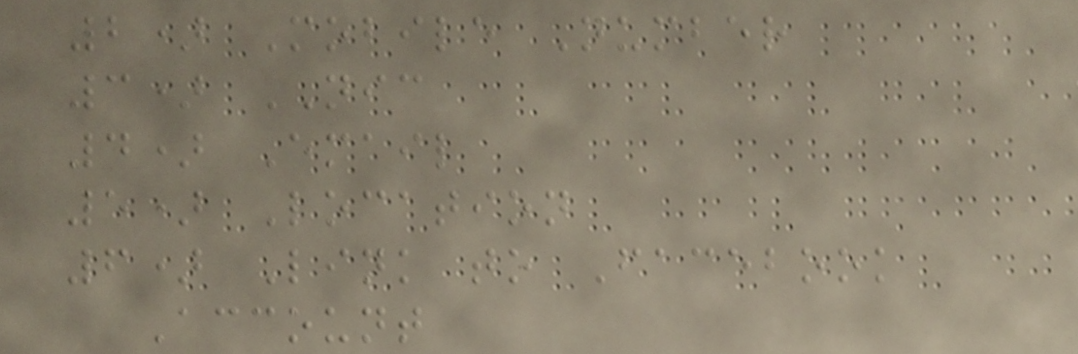2) Mobile Number
3) NIC
4) Email
5) Location
6) Link to Facebook
Account
